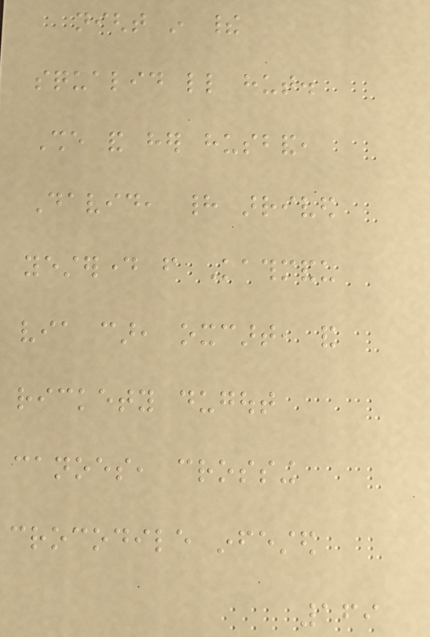night in their
squalid little hut.
She and her husband,
David, had arrived
yesterday from Kathmandu
via car, oxcart, and
rickety dugout
canoes, crossing
crocodile infested
169
